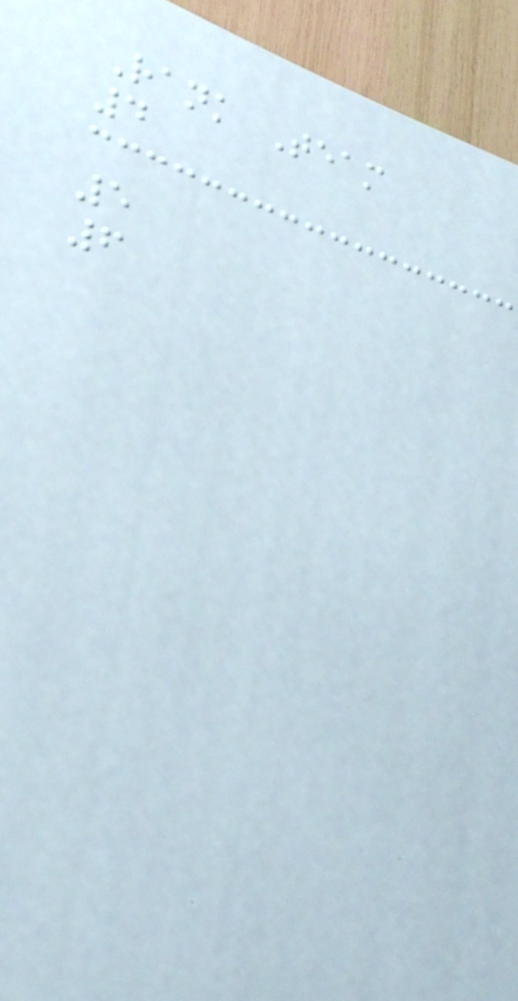Rank Team
4
5
6
